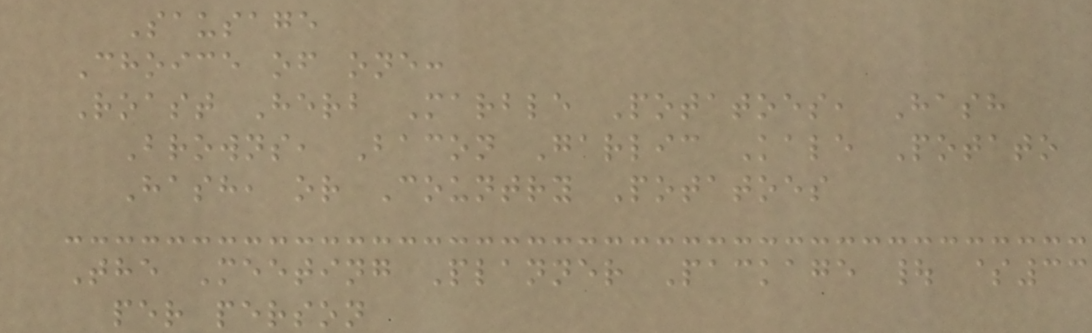Sausage
Choice of one:
Roast Herb Marble Potatoes, Hash
Browns, Bacon Garlic Kale Potato
Hash, or Country Potatoes
The Meeting Planner Package | $33
per person
